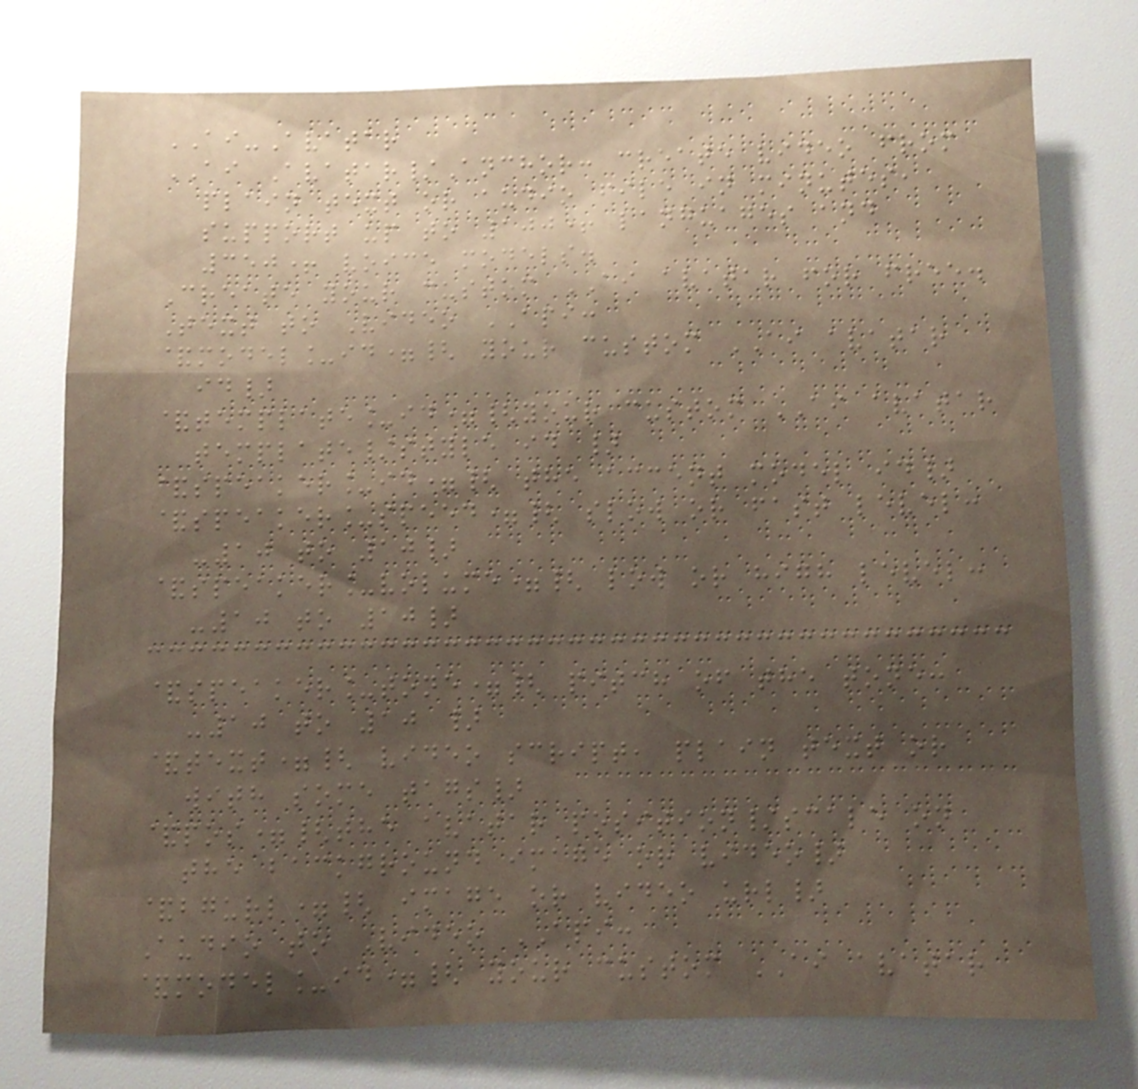AI-Avatar
AI Avatar/Anchor: create video from
plain text or audio file in minutes,
support up to 100+ languages and
350+ voice models.
Create your custom AI avatar for free.
Text to Video API:
&model_id={ your custom AI avatar
id}
&template_id={your custom AI avatar
template/style id }
&speaker_id={ the accent model id}
&speaker_speed={ slow or fast level:
-10 to 10}
&speaker_volume={ low or high level:
-10 to 10}
&speaker_tone={ pitch of the tone:
-10 to 10 }
&text={ video script, plain text or
with some tags}
&pos={the avatar position/scale on
the background image or video}
&bgurl={ image or video url}
Audio to Video API:
&model_id={ your custom AI avatar
